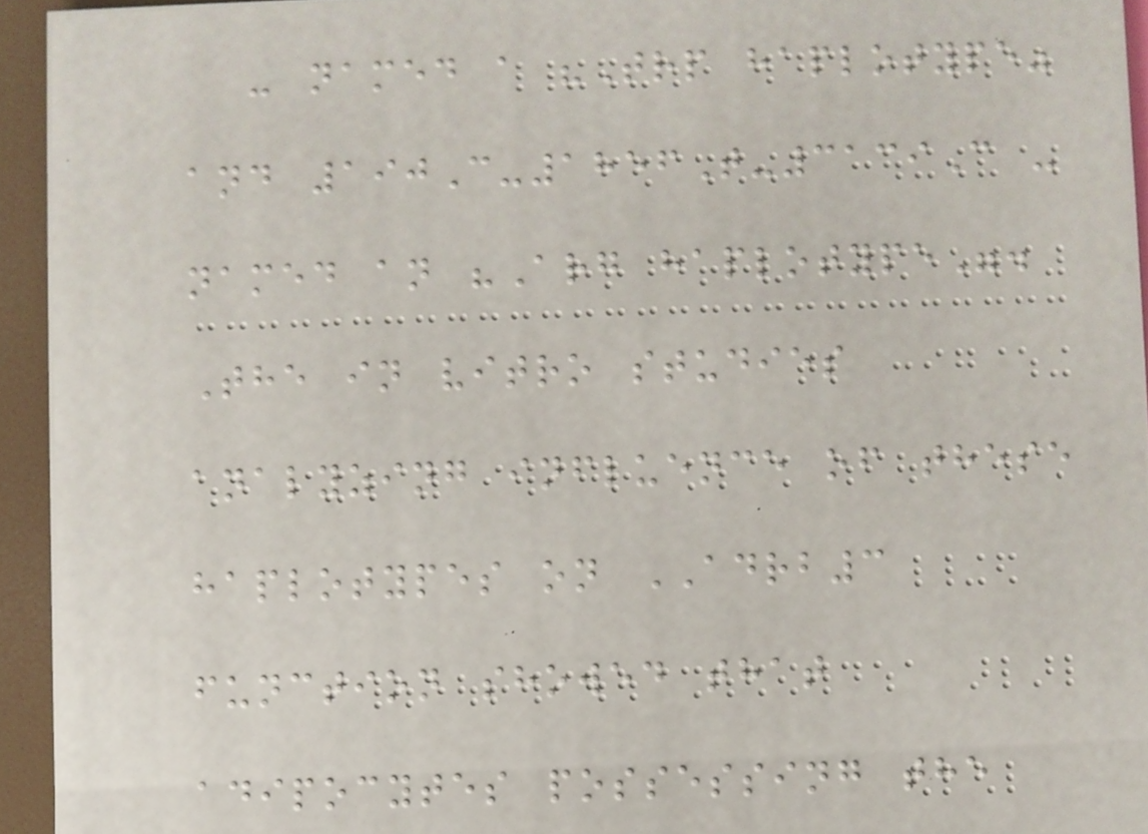- named a "Trp haplotype"
and 190C-1856T-3139C -
named an "Arg haplotype".
The in vitro studies
analyzing influence of these
haplotypes on ADRB3
function showed that
adipocytes possessing the
